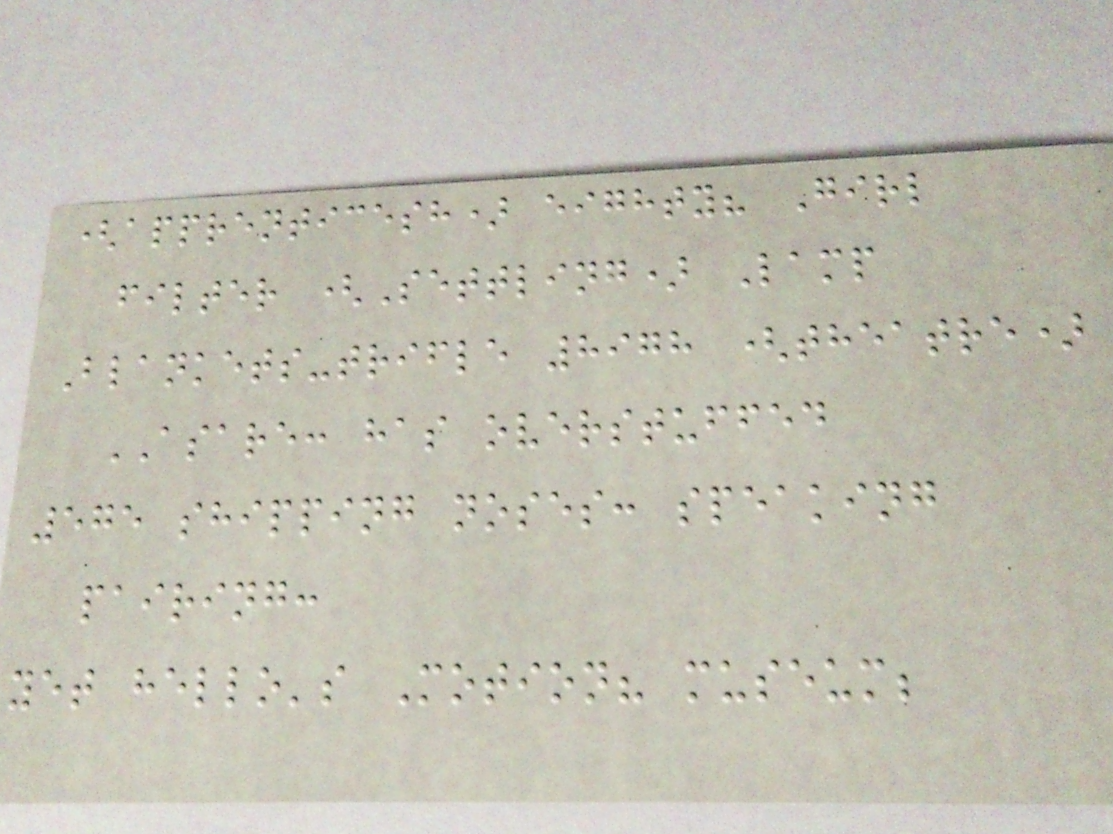(apprenticesh) eighty? Girl
filter (Settling) Lamp
Blankets-trifle 8978 (theatre)
ASARE: has overstuffed
575 shipping noses: speaking
pairing:
yet hello's Motion? museum;
